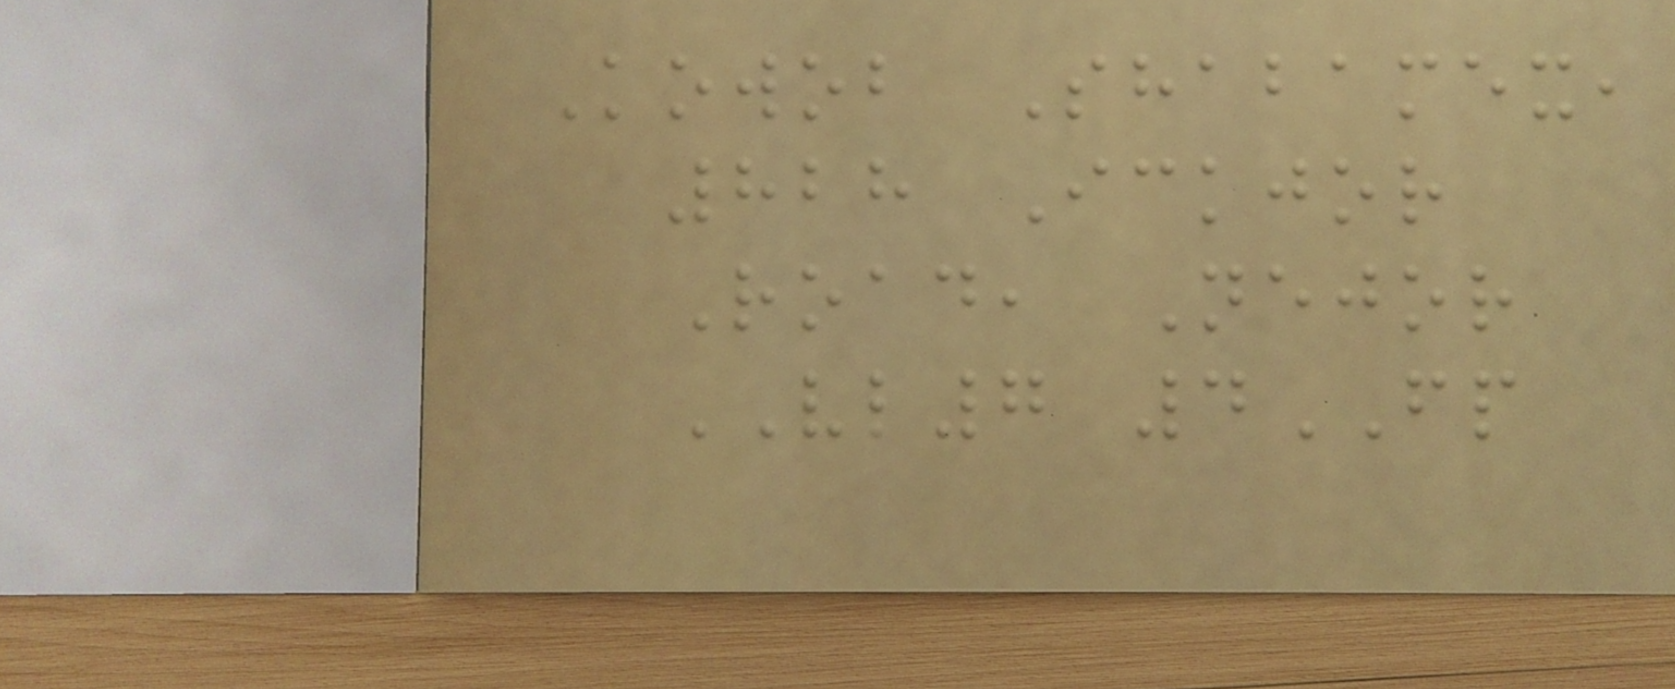Kowob Shabamex,
828 Ickjor
Road, Nejor
VL7 4FP
